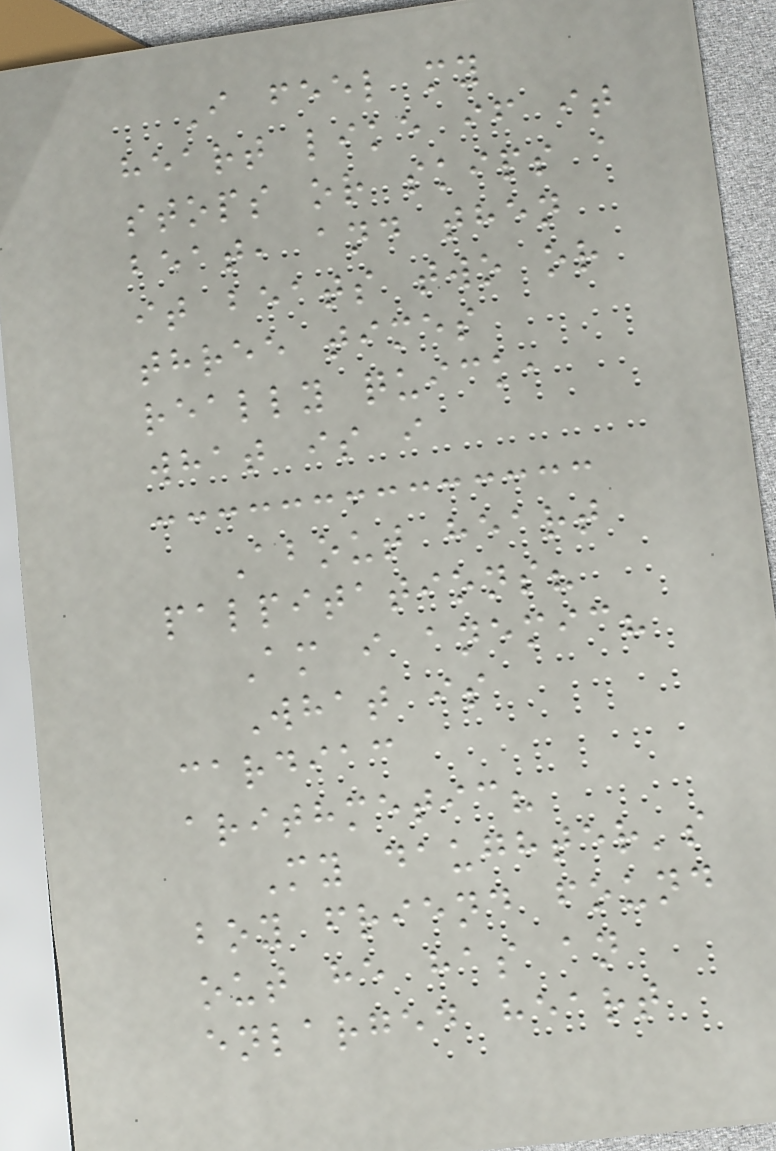I feel my
heart like if it
stops or skips a
beat, and then
it beats two or
three times
really quick,
what is i
About heart
palpitations?
Am i anemic?
What is
cardiac
arithmetic?
My daughter's
boy friend found
out he has an
enlarged heart
